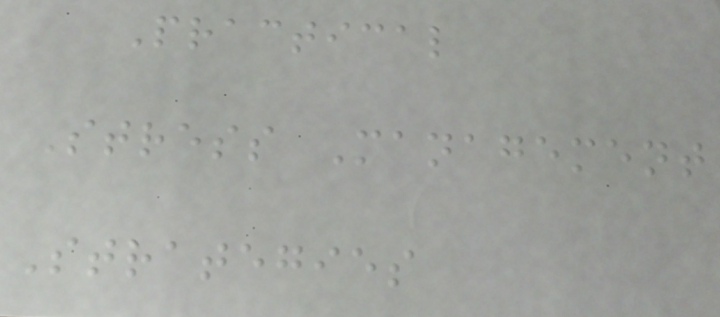Practical
Stress Management
Strategies
